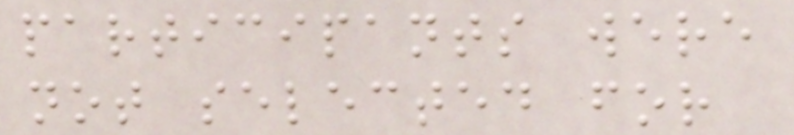participants were
not selected for
